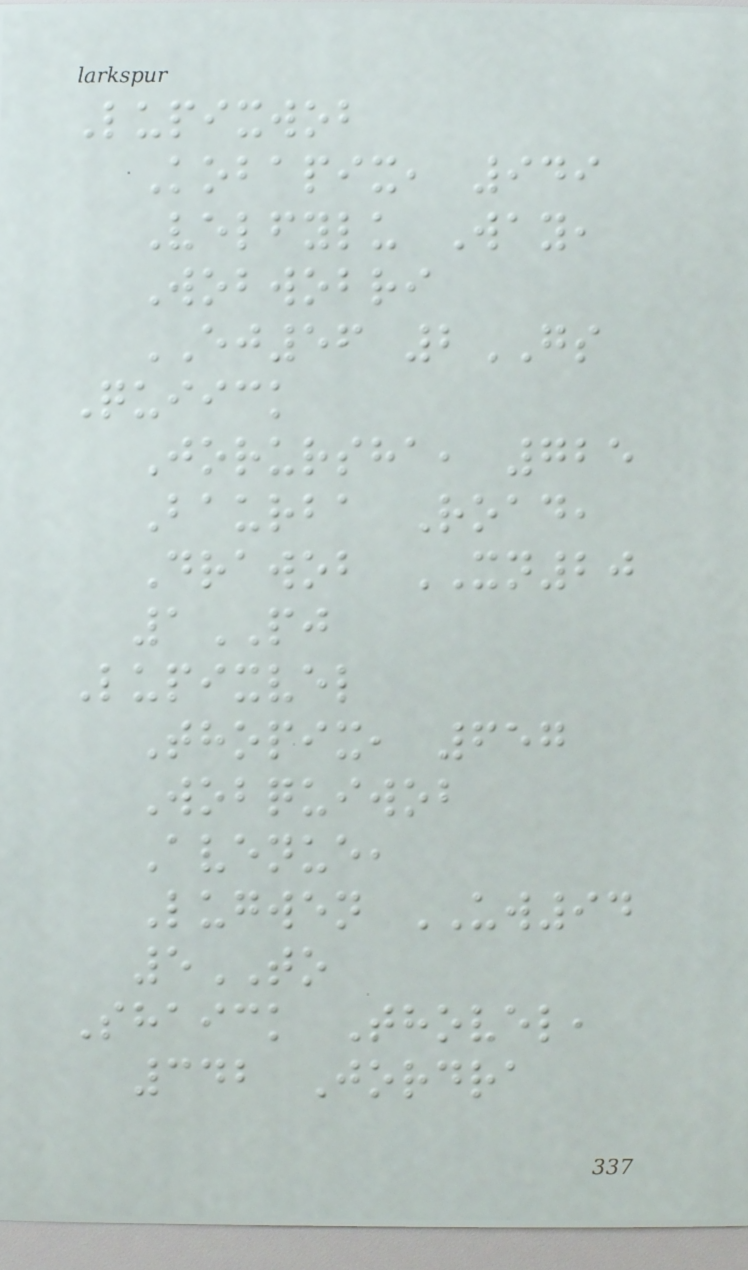Lupixwob
Kobapix, 949
Velfylu Way,
Wobwobri
EJ56 2GS
Quiick
Jorursha, 725
Baurba Road,
Drawob XN20
1PJ
Lupixvel
Thopix, 657
Wobquiwob
Avenue,
Lugwen UW94
5TO
Shaick Thovel,
342 Jordra
